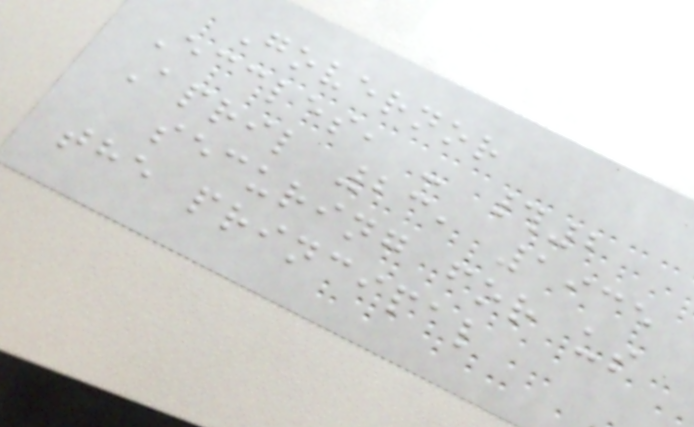Governor
Eccles, - #2
April 23, 1935
securing for us
the principal
